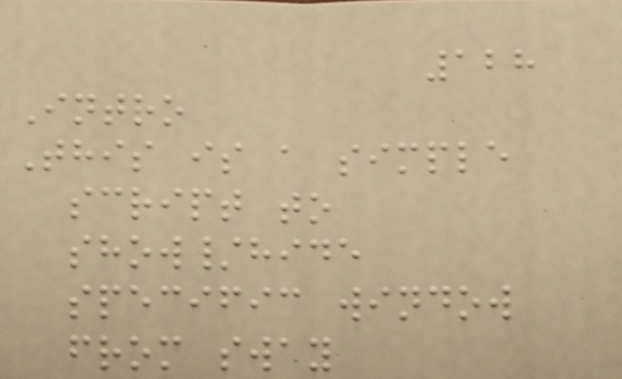128
Intro
This is a simple
script to
show/hide
specific window
from sway
